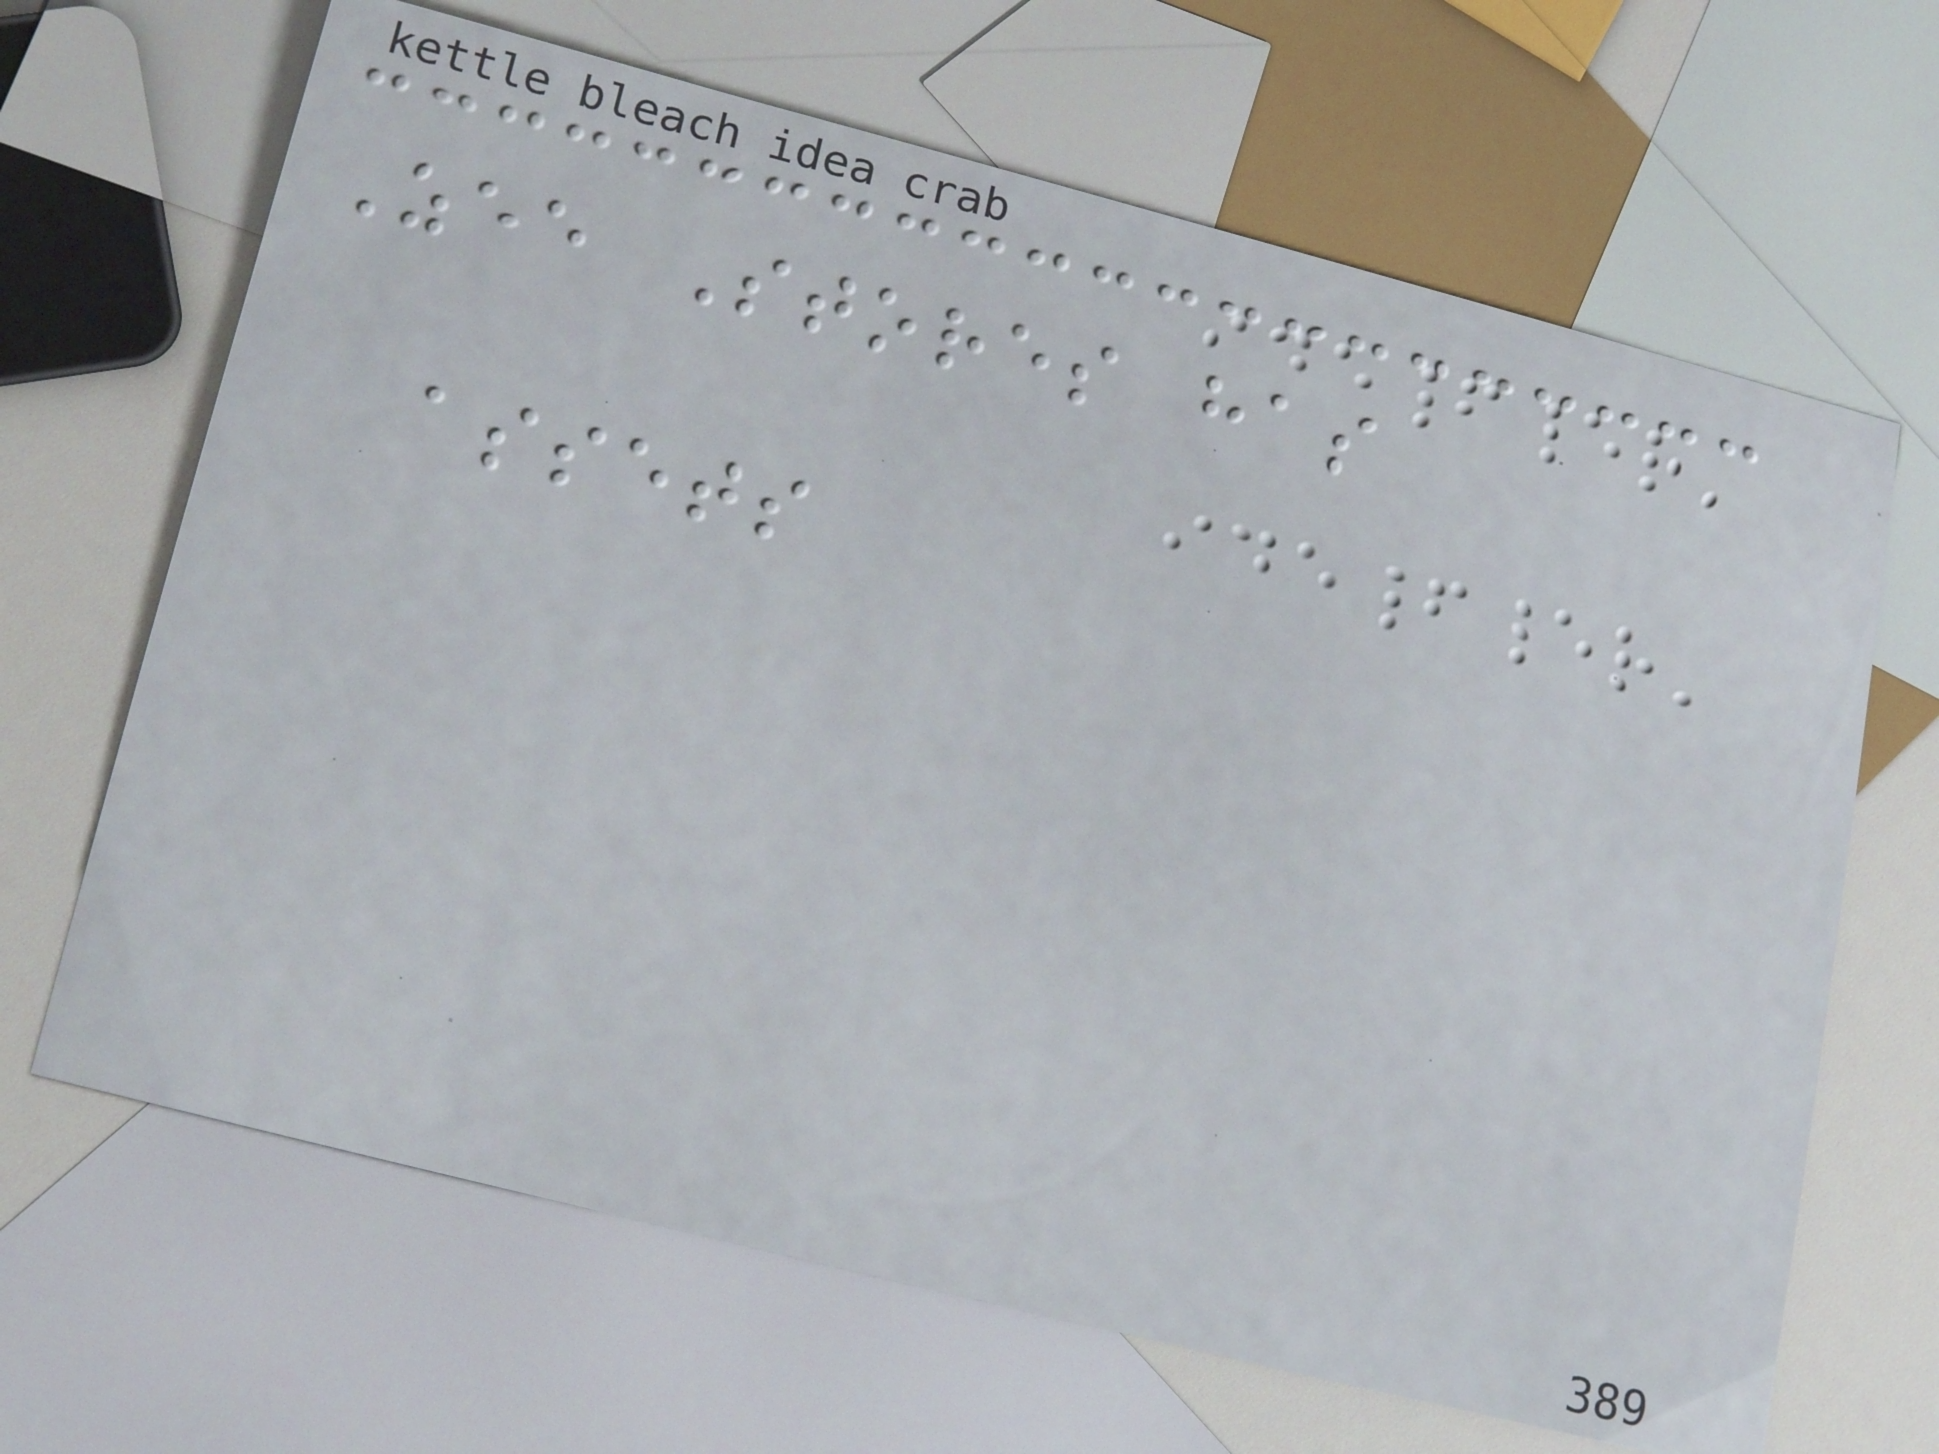Zee Stores has
assets
